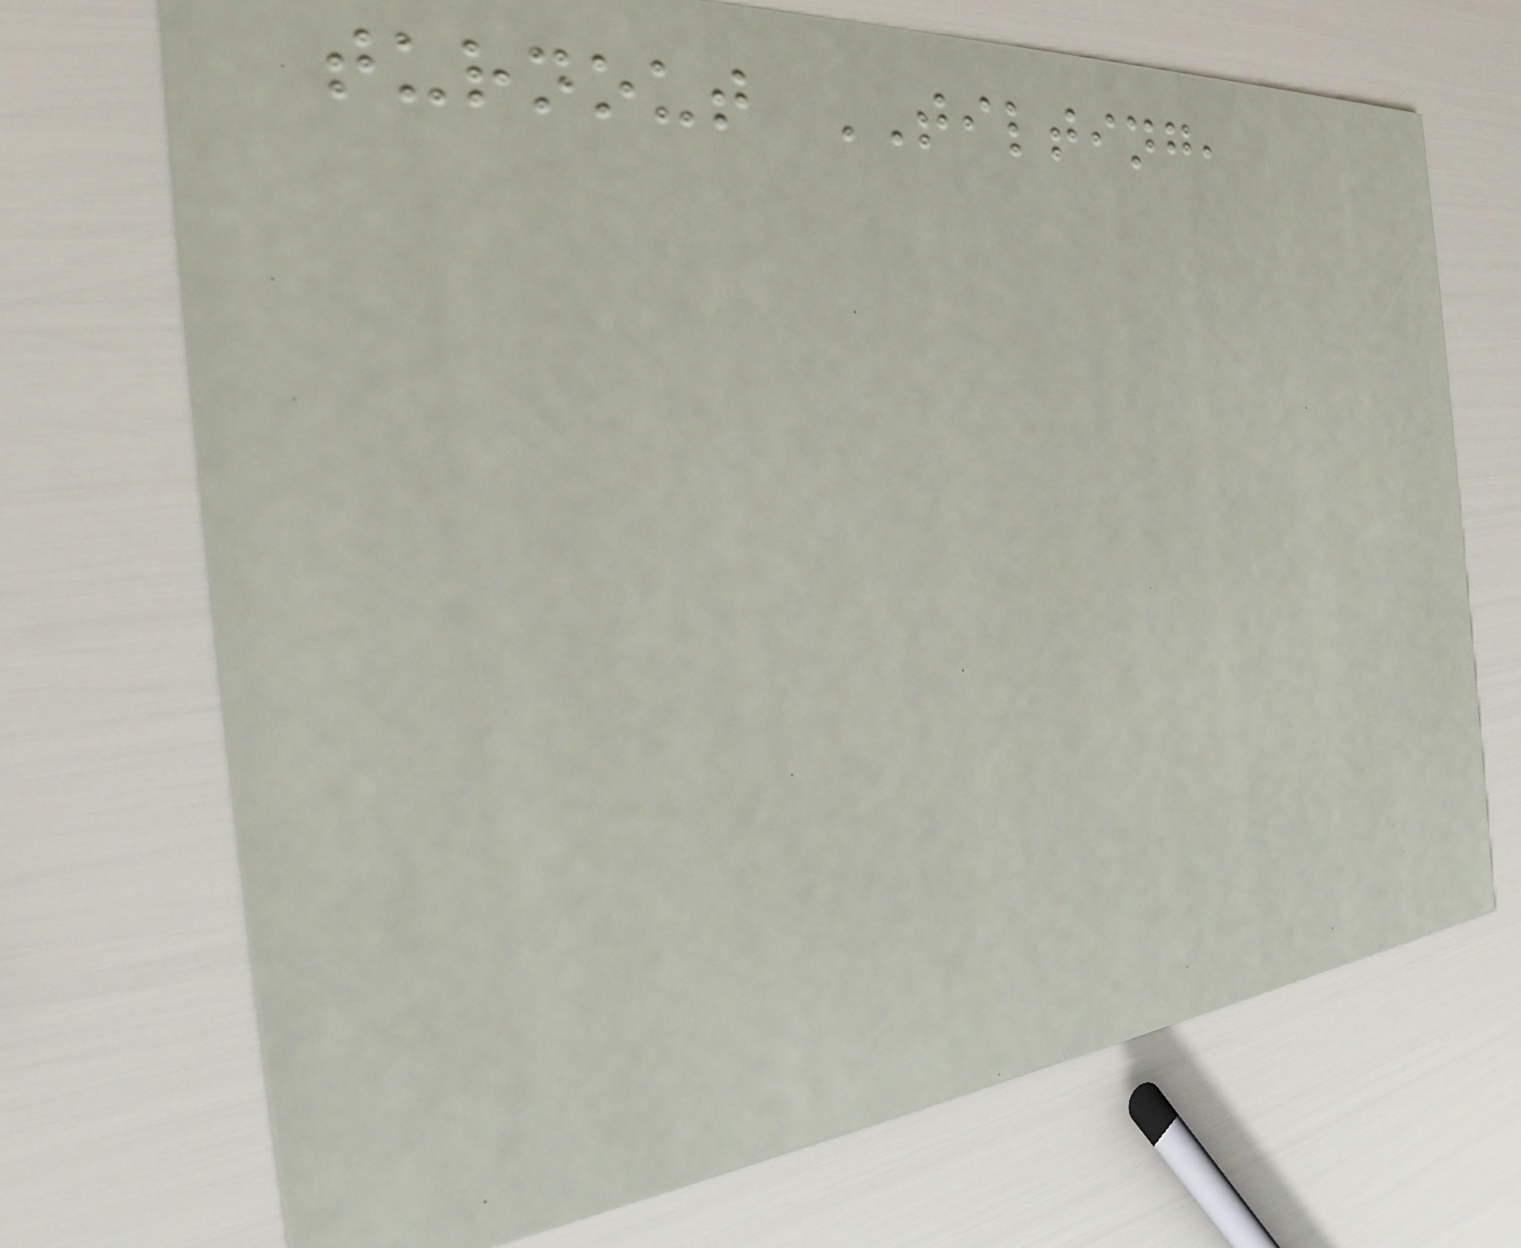turnout TILTING,
